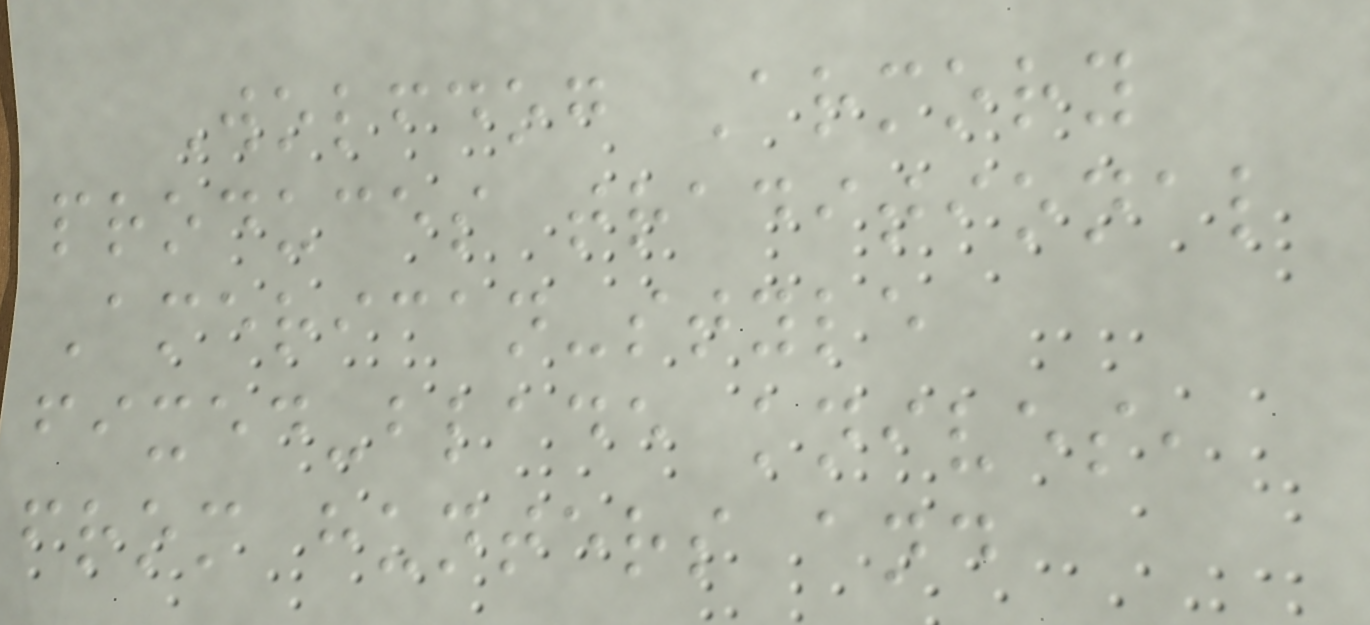Wolfdog Armory
produces traditional
American-style
fixed-blade knives,
from hunters and
